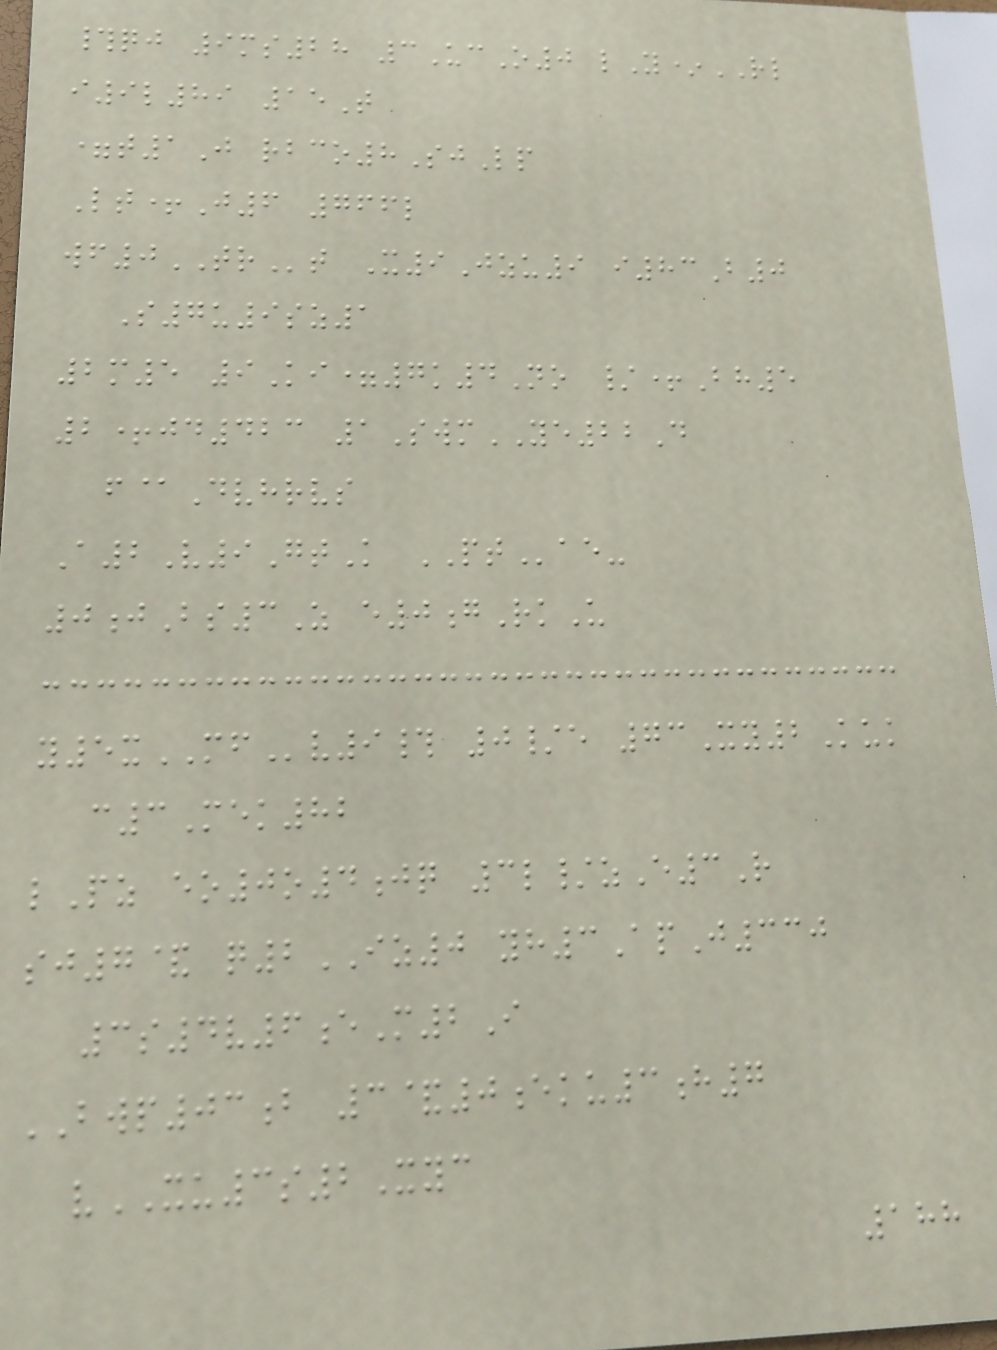#qj 9ms28 3UcO0 lY*RL
i9l89 15T
=t1J rbco8SjLp
Lt+J6 766l
wf0TRt X9Jzu9 i83B0
S7u9sz1
2m5 9Ki=7k4No /+Bh5
2+jd423 1SwmYE22D
f@Dvhrvs
A2V9GtK PTae-
0jBs3Z e0gRkU
y5xMFv9# 0/e 73Xy2Kuk
c3Mek82
lPz eo0o4jq 3l/zE3R
sj7& q2IZ0 yh3ApJ330
3s4v6eM2I
BWP03b 3&0eku3h7
vXU3s2Xyc
188
